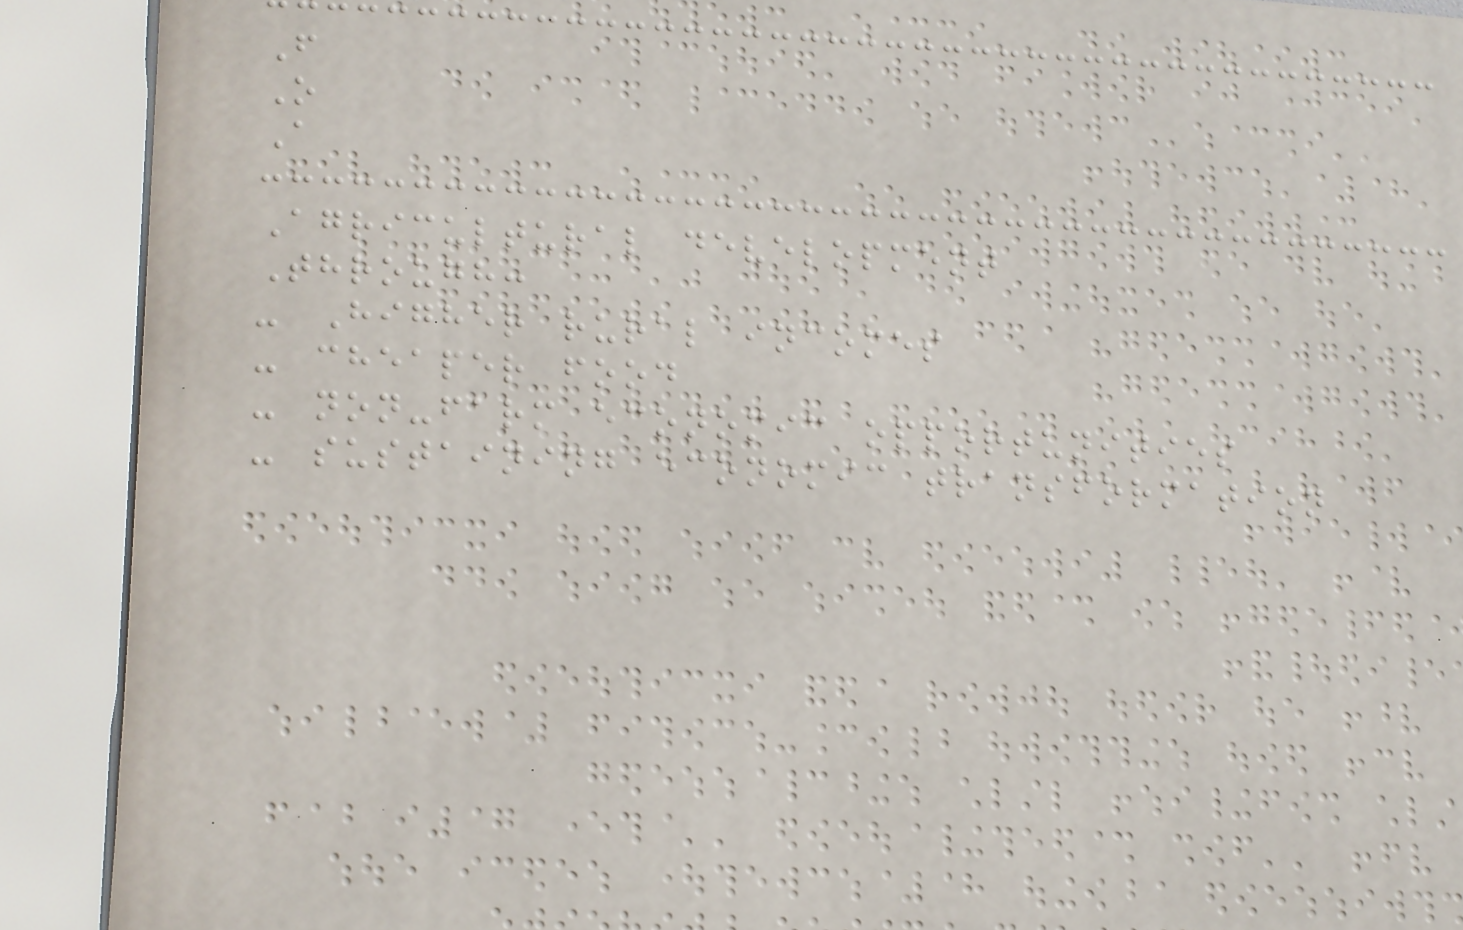F
O
A
Agricultural development
Through:
- Higher rural incomes
- cheaper food
- non-farm economic opportunities
- sustaining economic transformation
